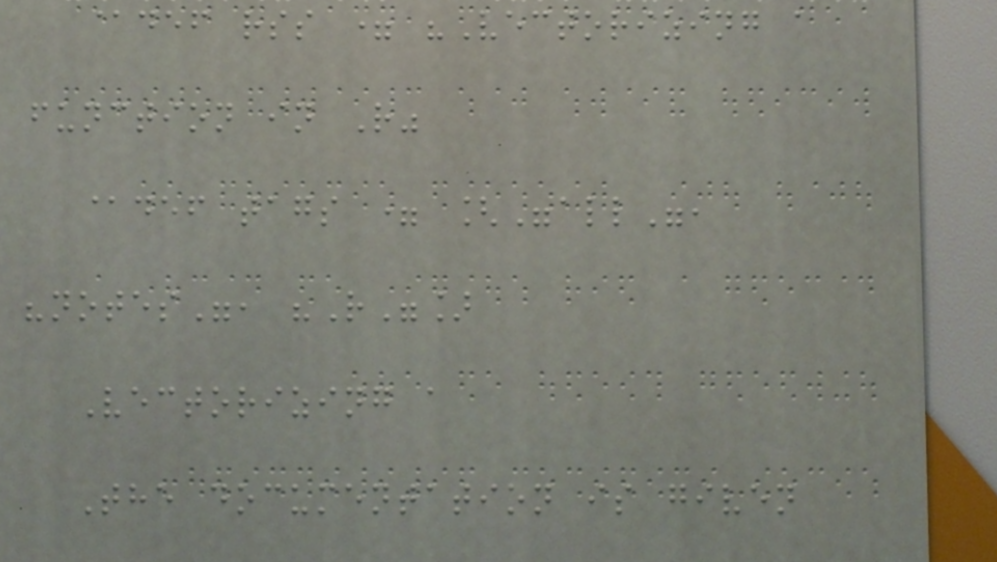@def rss = "Vectorizing a
function in R"
@def tags = ["all",
"notes", "R"]
Vectorizing a
The documentation is given
